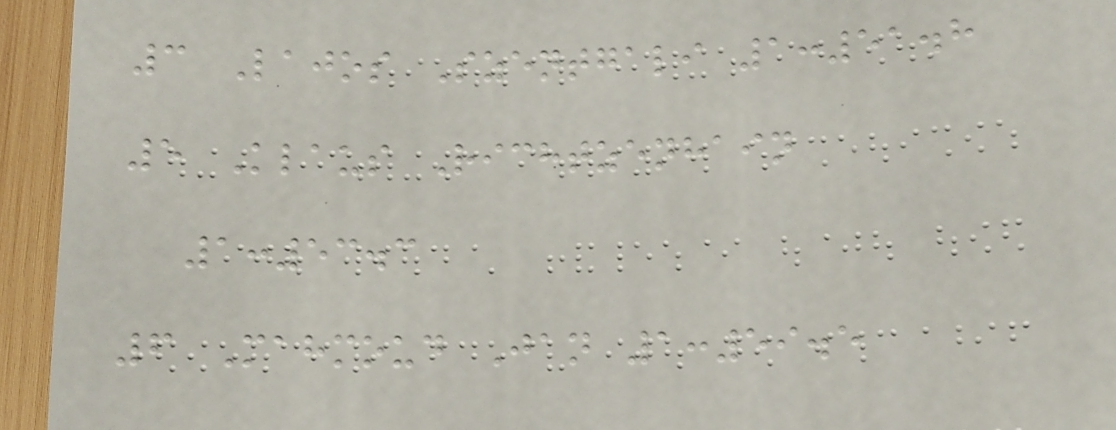3 Lajos Szentgali 1:51.8
5 Klaus Richtzenhain
1:53.3
6 Mahmoud Jan 1:59.5
